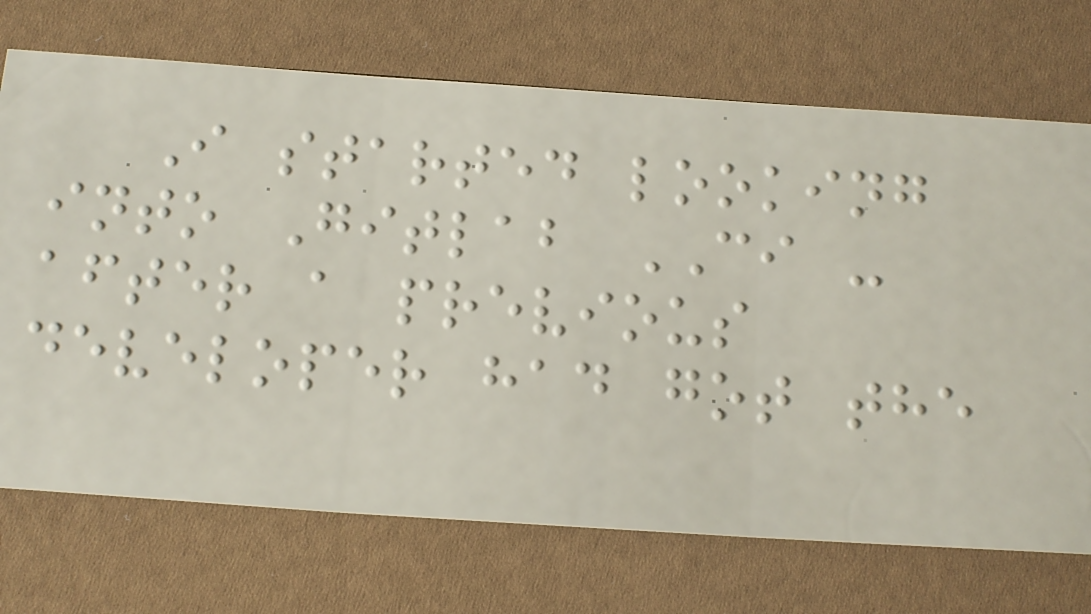I started looking
into Gitlab CI -
after a previous
developer had got the
